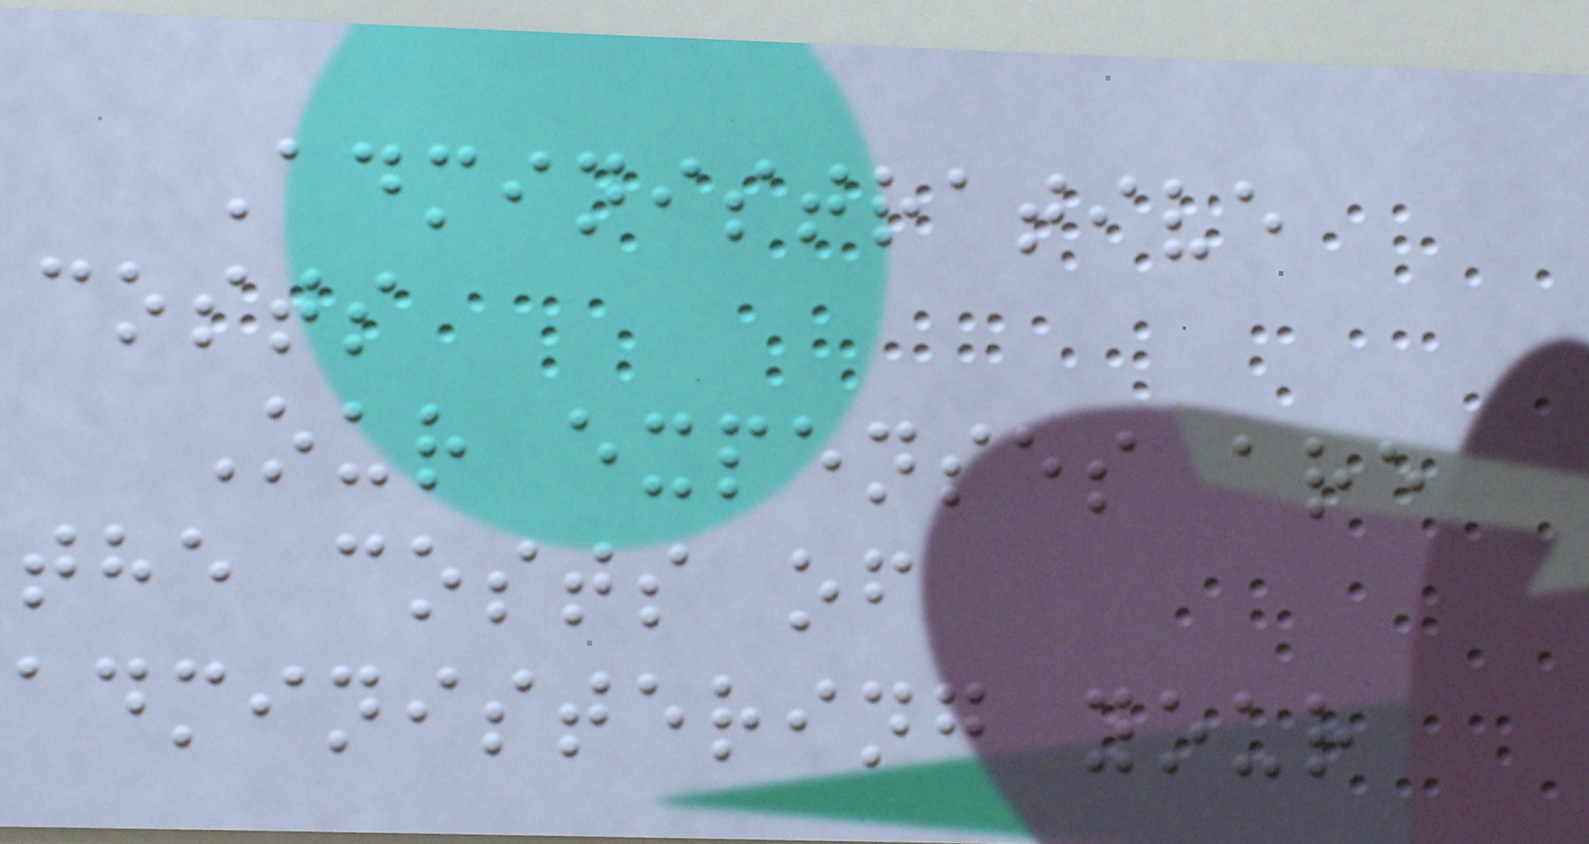Administrative
costs
Our expenses are
the costs of
administering your
